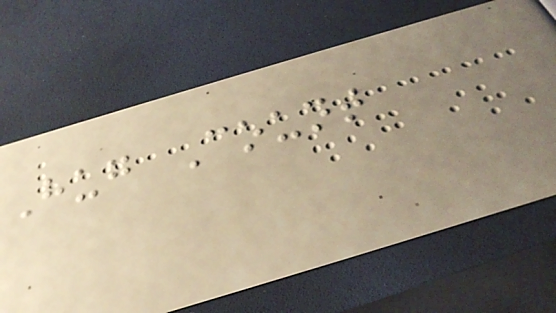Hug Count
